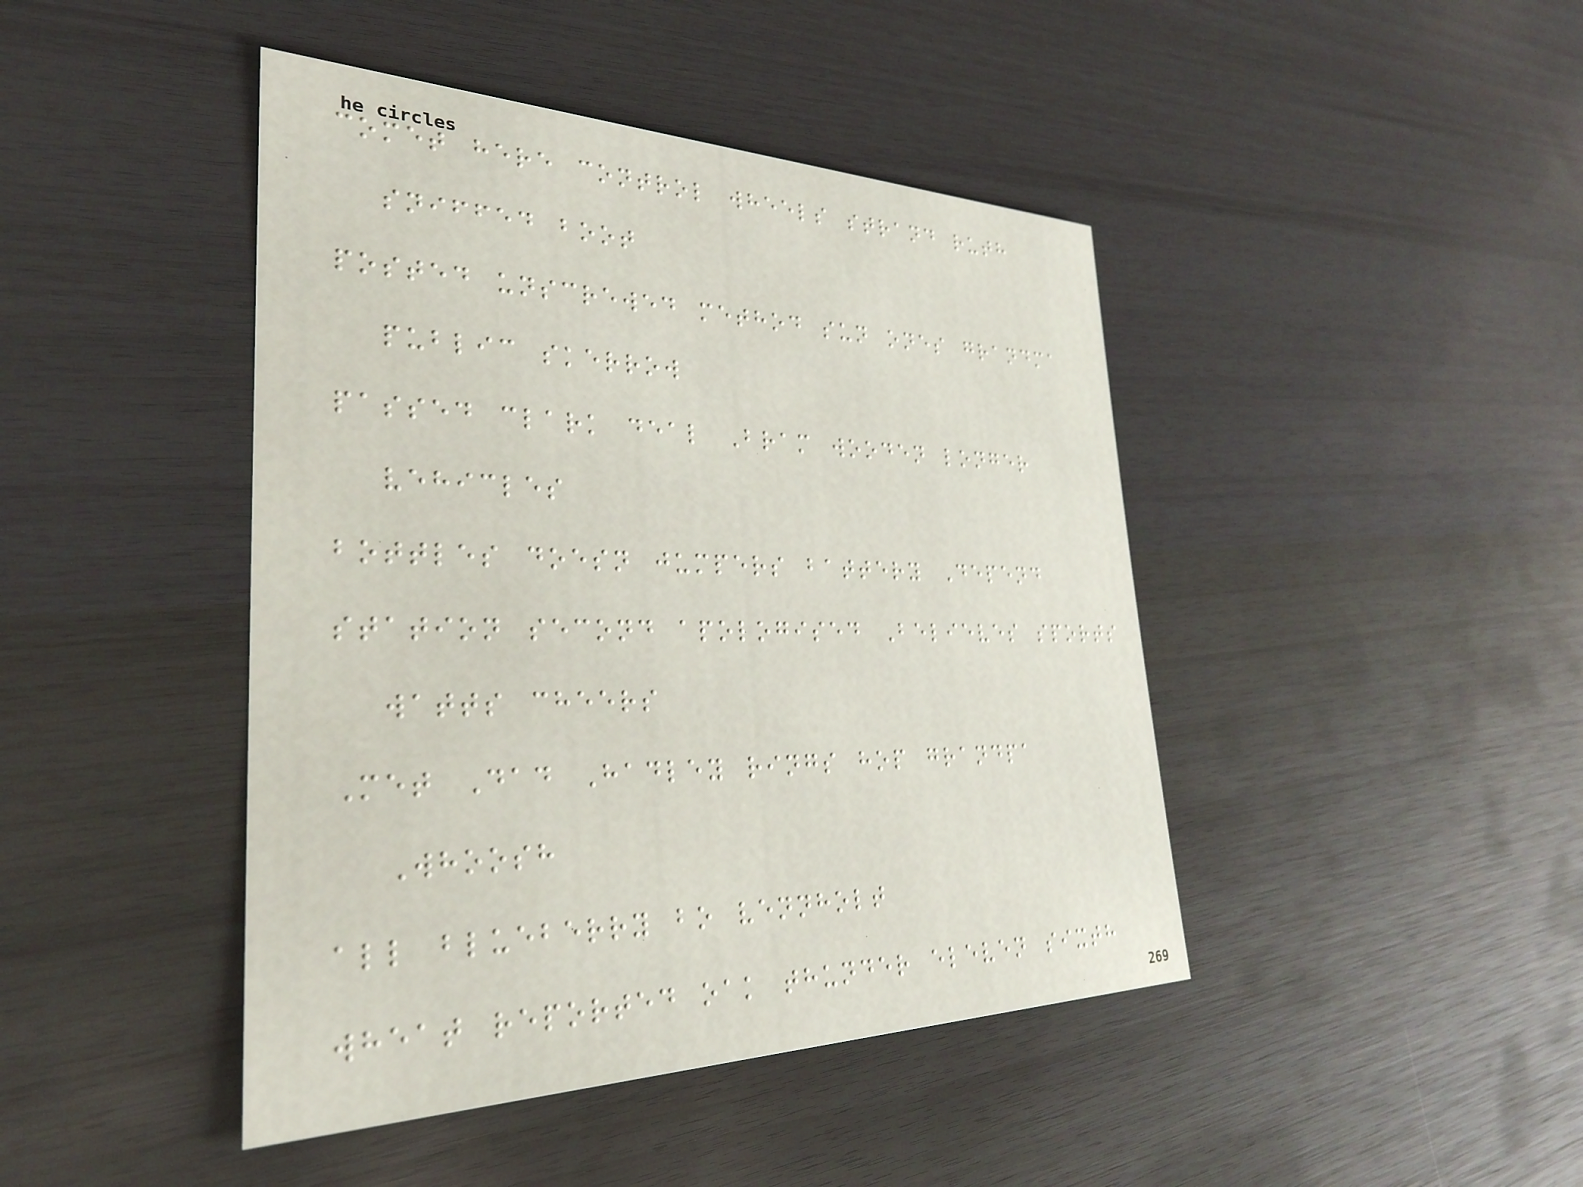comet here control wheels strand ruth
sniffed boot
posted unscrewed method sun ones grandma
public skerrow
passed clark deal Bram wooden longer
vehicles
bottles doesn jumpers battery Depend
station second apologised Believes sports
watts cheers
Met Dad Hadley rings hop grandpa
Whoosh
all blueberry bo vennholt
wheat reported oak thunder eleven sixth
